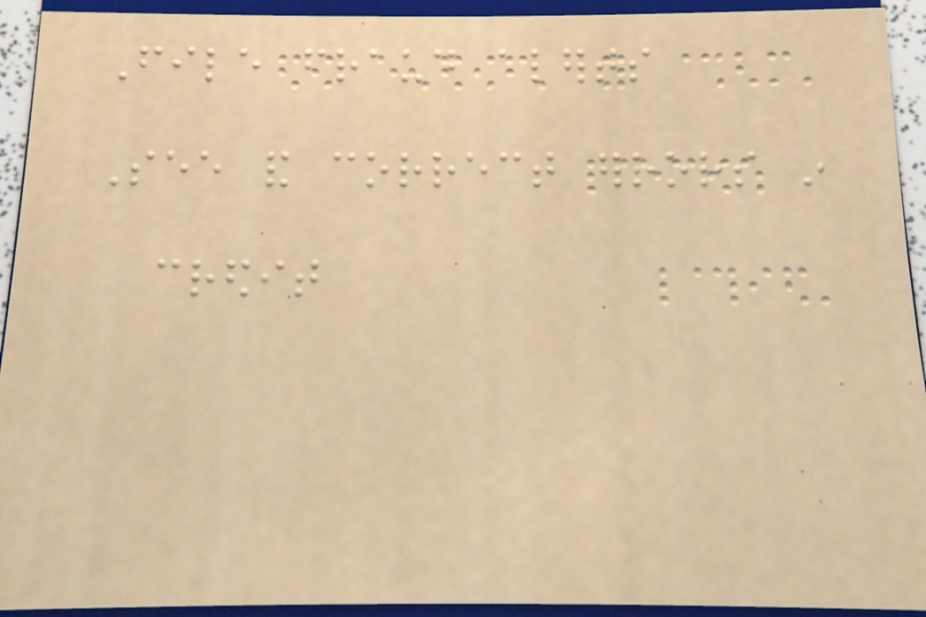File fraud alerts
See and correct errors in
credit
